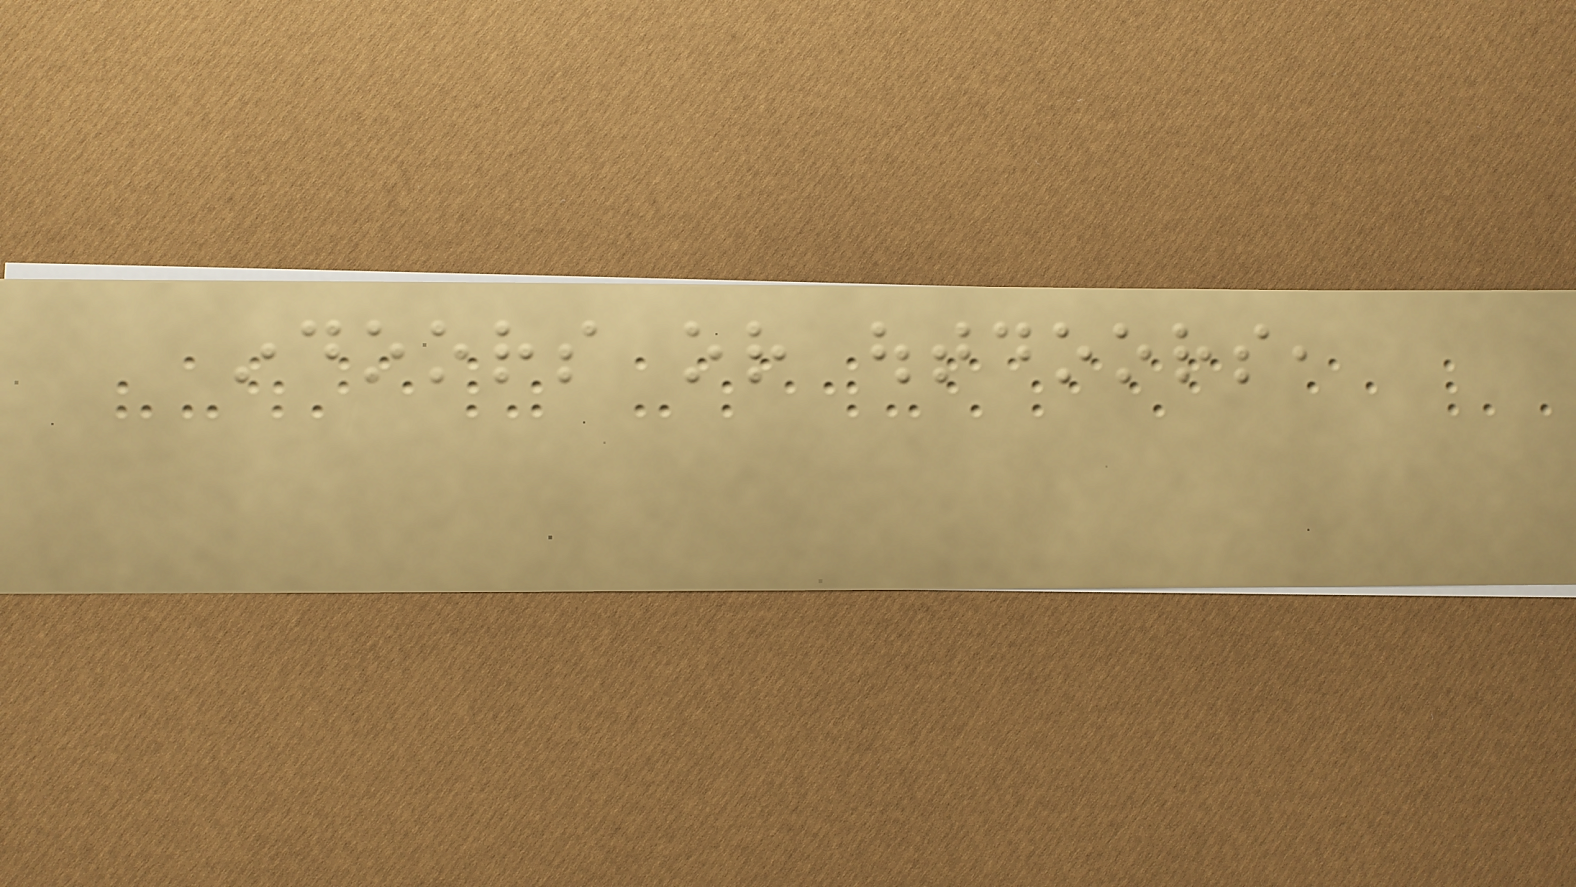indoors or outdoors,
